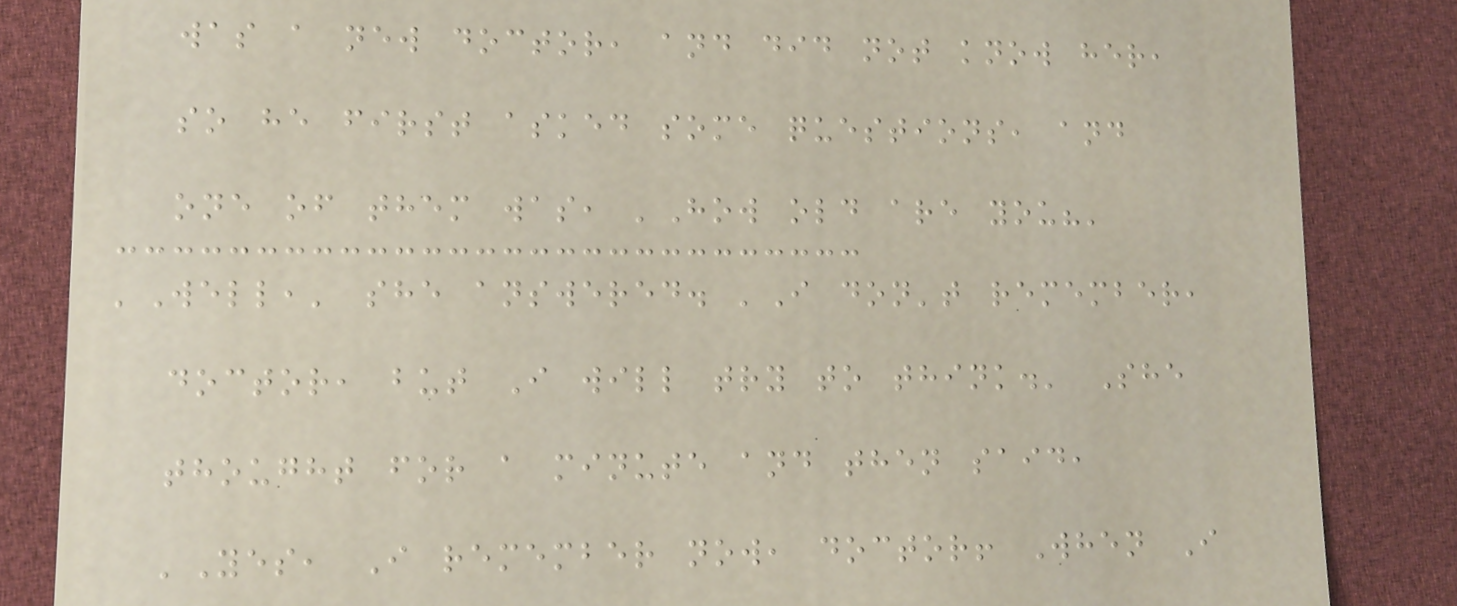was a new doctor, and did not know her,
so he first asked some questions, and
one of them was, 'How old are you?'
'Well,' she answered. 'I don't remember,
doctor, but I will try to think.' She
thought for a minute and then said,
'Yes, I remember now, doctor! When I
